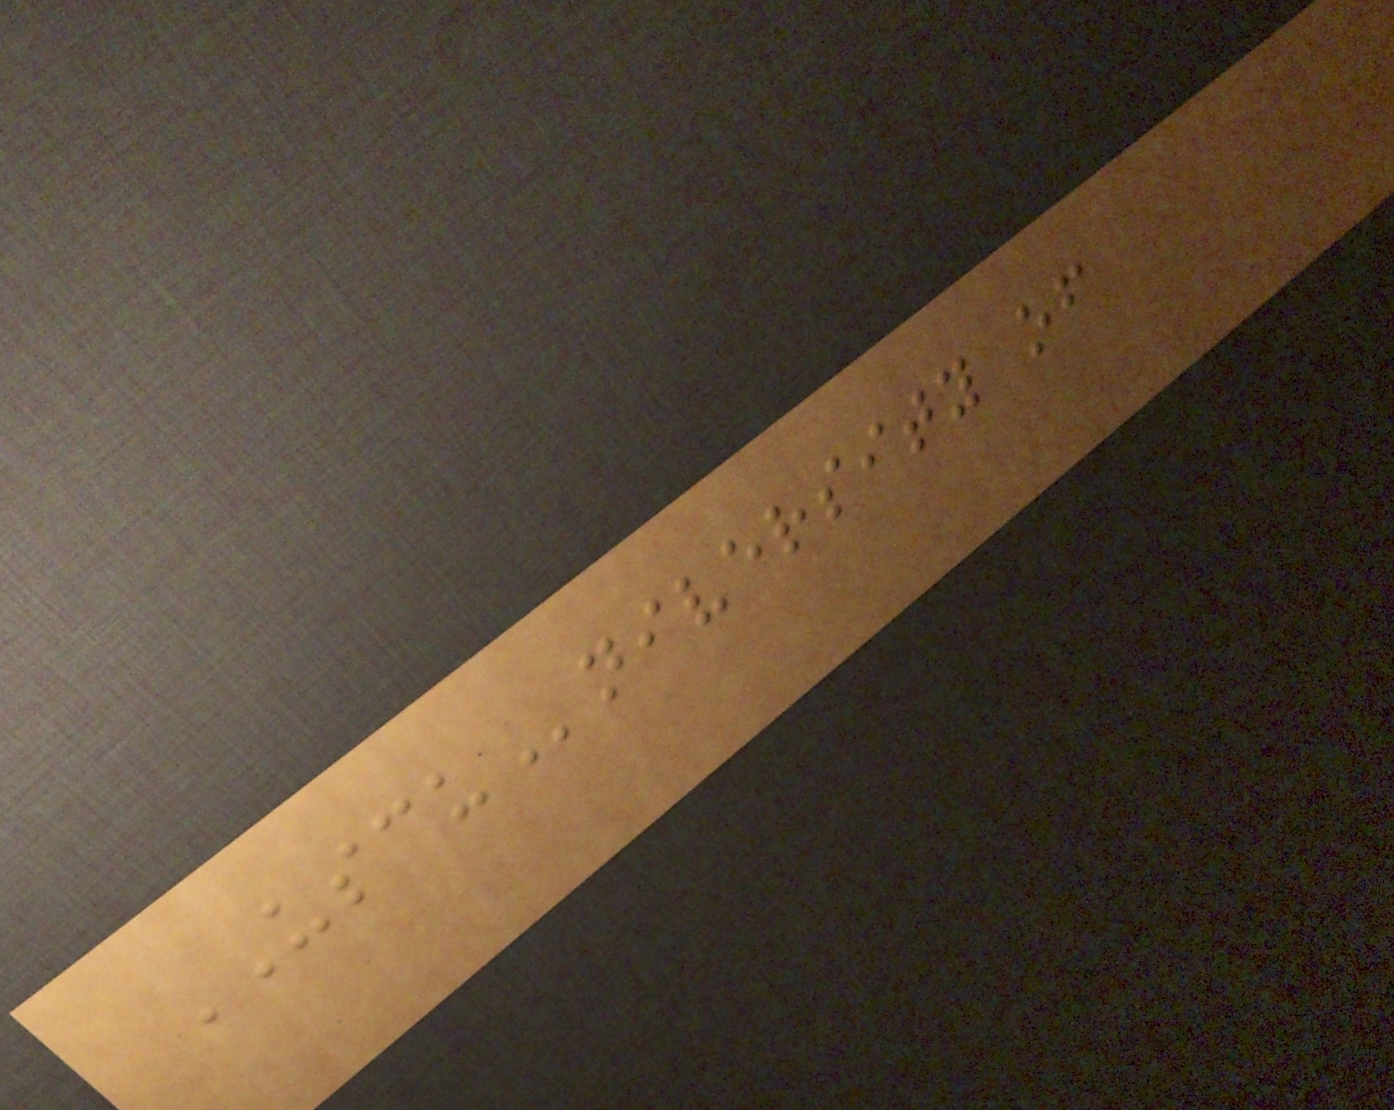USCUniversity of
